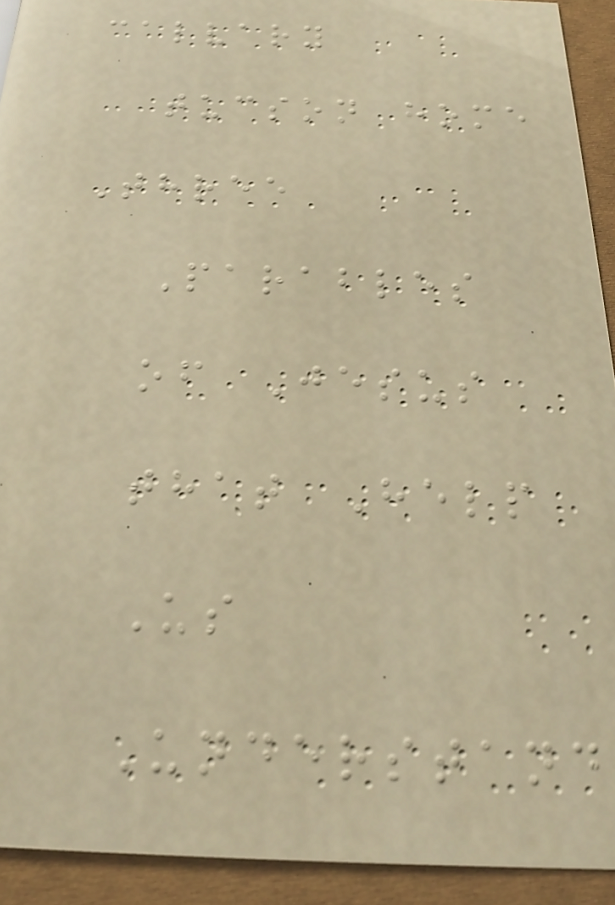calvary
tucson home
Three
Parables
of Jesus
that Help
Us
Understand
